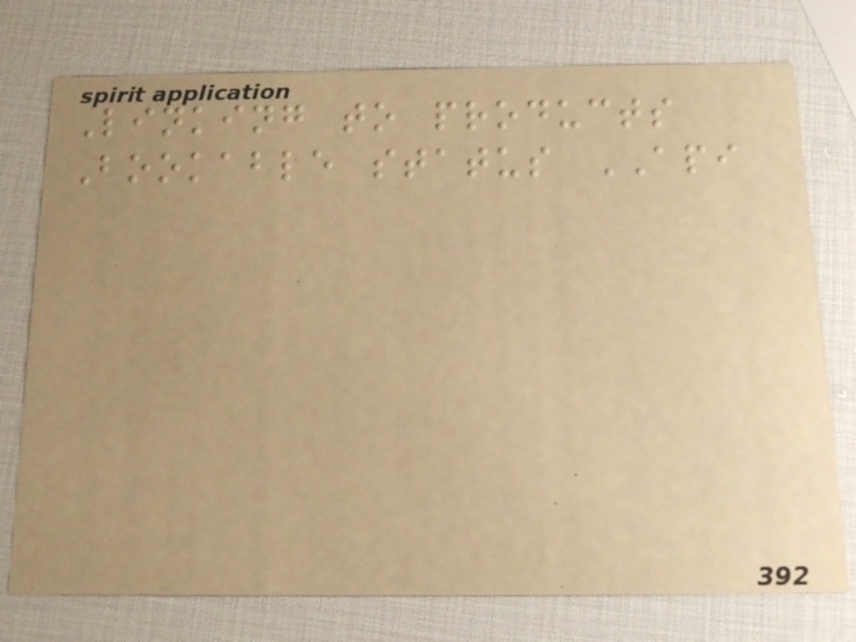Linking to products
Bookable status API
